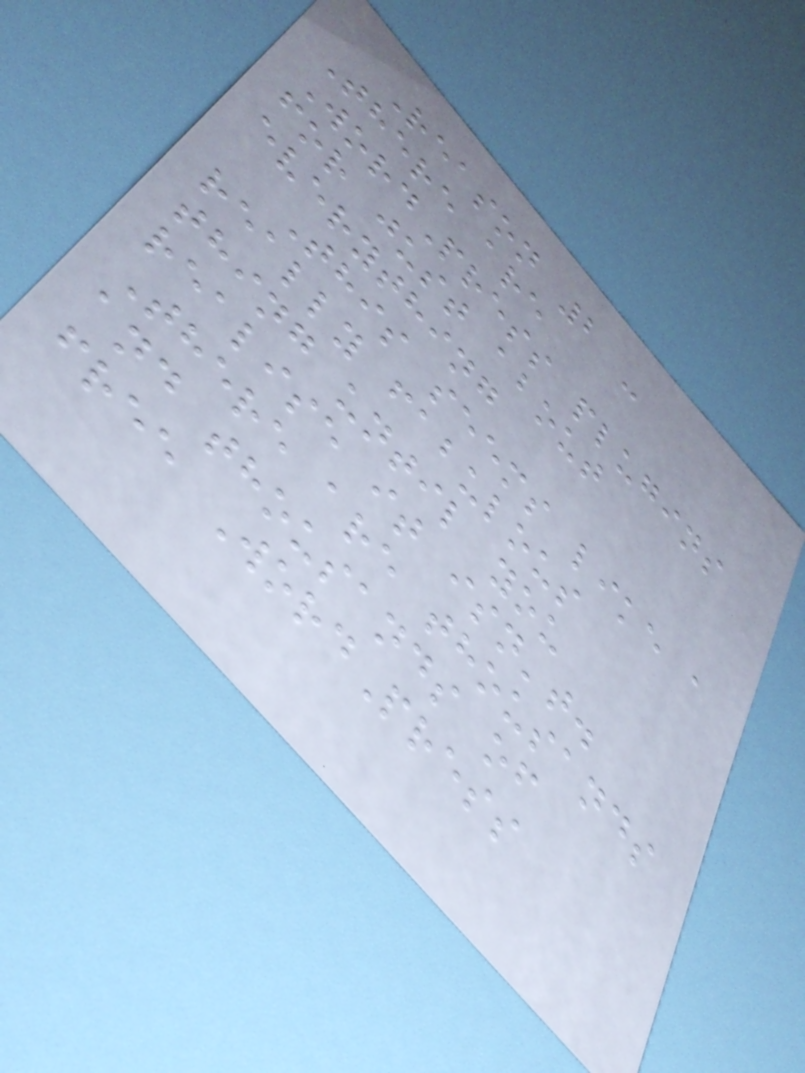Reason 2 -
There are
WordPress plugins
for just about
everything
This seems like a
really fabulous
thing until you
realise it isn't.
There are thousands
and thousands of
free WordPress
